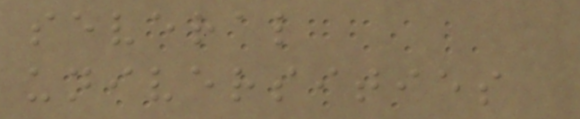several
universities
